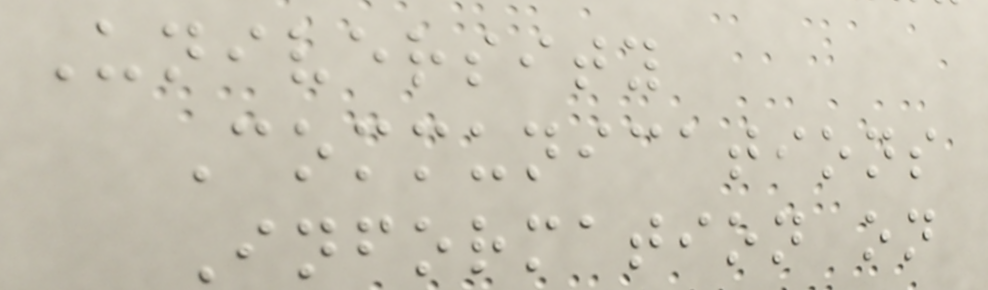University
Communications
Information on
